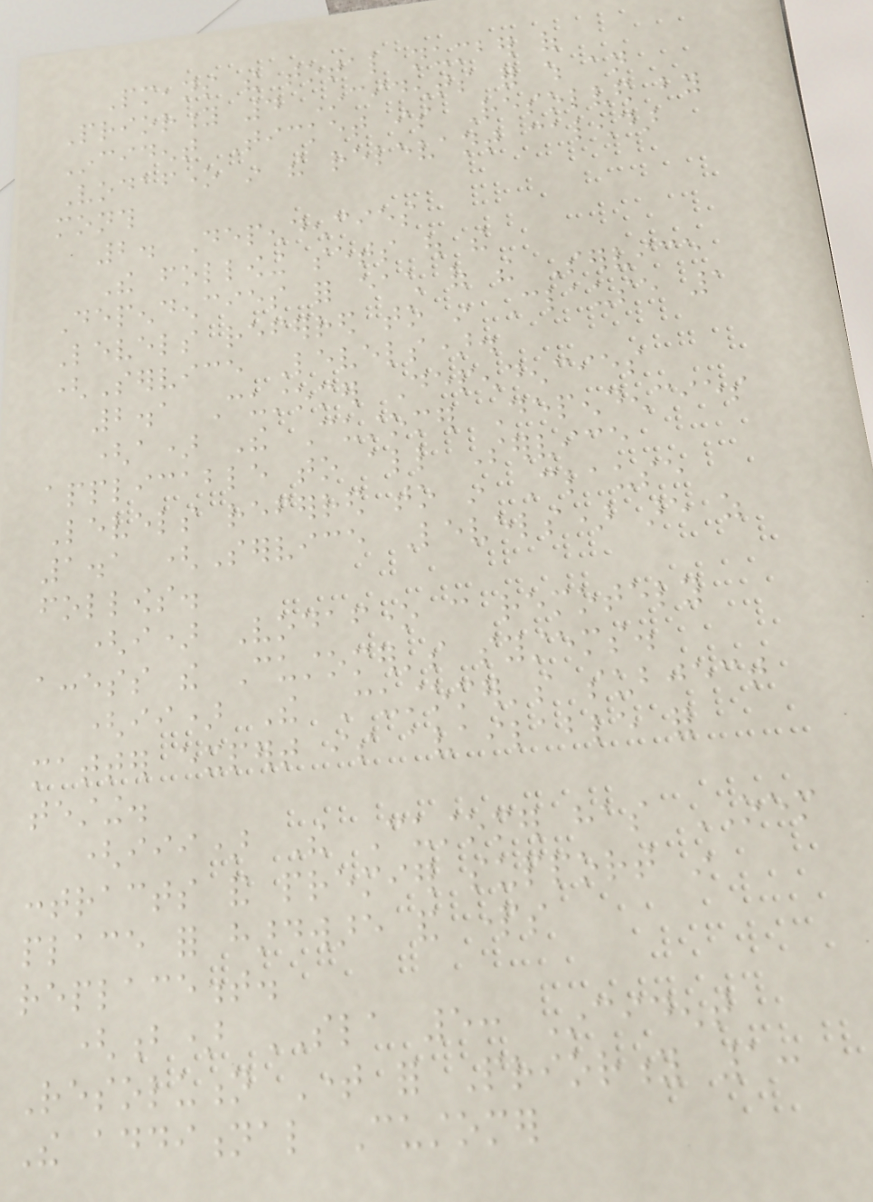Pmeans the total number of
Priority 4 Incidents for which an
Incident Ticket is Resolved by
Vodafone in the relevant calendar
month
2. Dependencies
The following sets out the
Dependencies for each of the Service
Levels referred to in Clause 1
(Service Levels).
2.1 Customer Dependencies
(a) The Customer Dependencies
applicable to all Service
Levels referred to in Clause
1.1 (Service Levels) are as
follows.
(i) Vodafone can remotely
access the Customer's systems.
(ii) The Customer's subject
matter expert is available for
testing.
(iii) The Customer has OEM
contracts and premier support in
place for hardware and parts
replacement.
(b) SLA 5: Incident
Resolution Time for Priority 1:
The additional Customer
